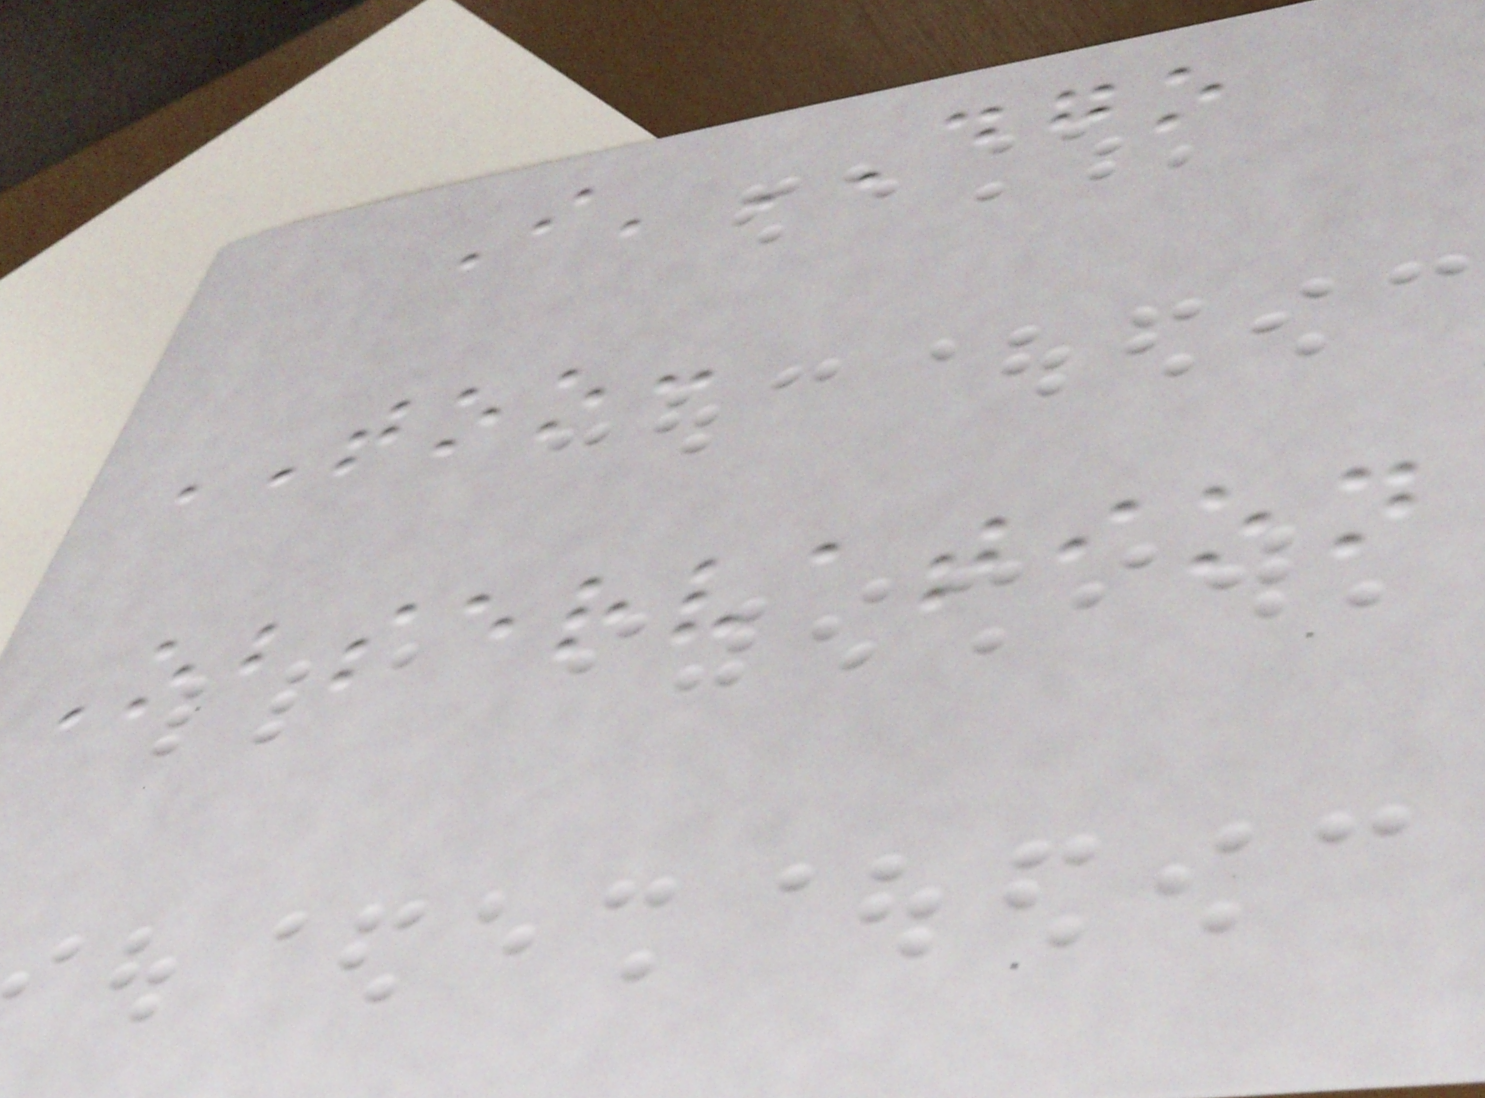I'DGO
TOO:
Observation
